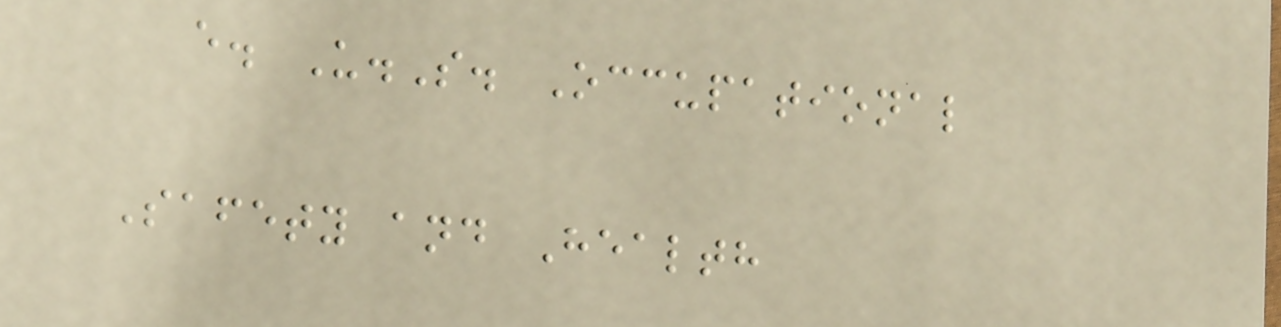e. U.S. Occupational
Safety and Health
